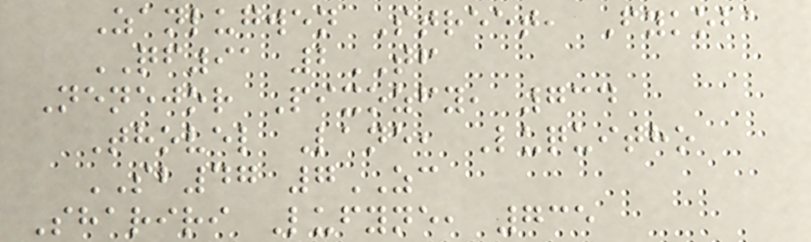Zanlugwen Street, Fykoba
QF91 2TF
Nenejor Pixozfy, 734
Thovel Lane, Luquitho
SB47 7ZC
Shariri Lufyne, 735
